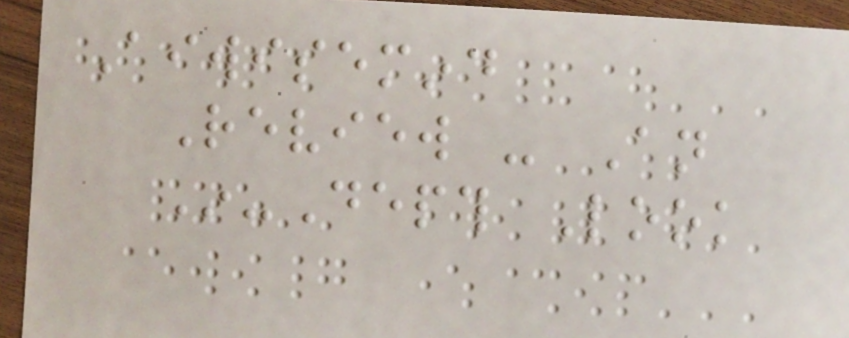Aiwisemind
Review - An
In-Depth Look
